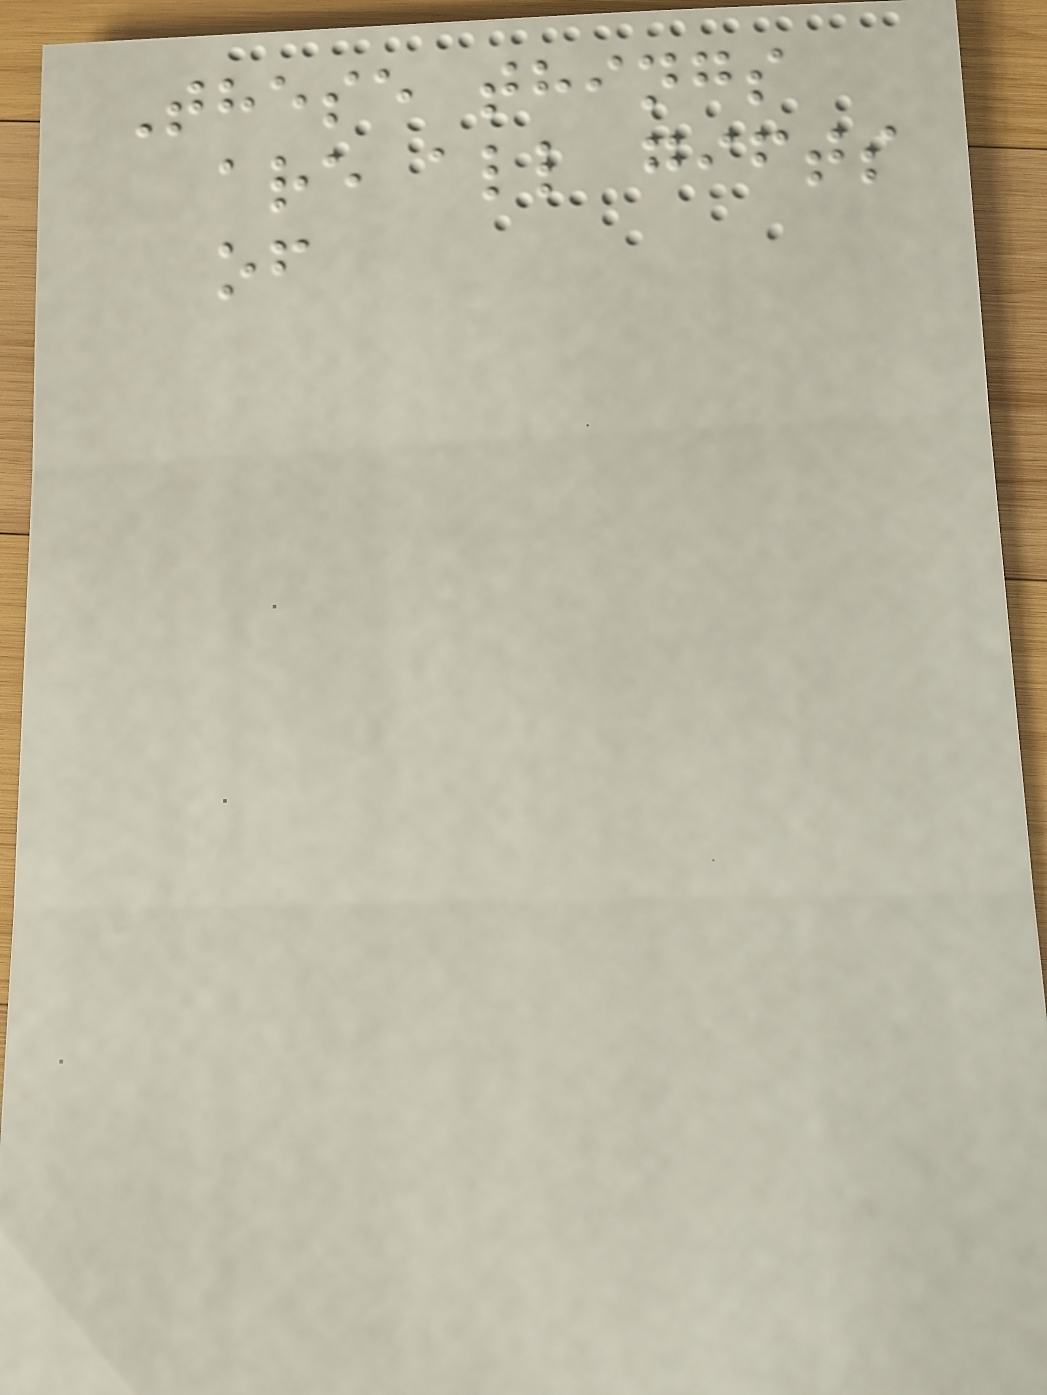These things
are all gifts
of
